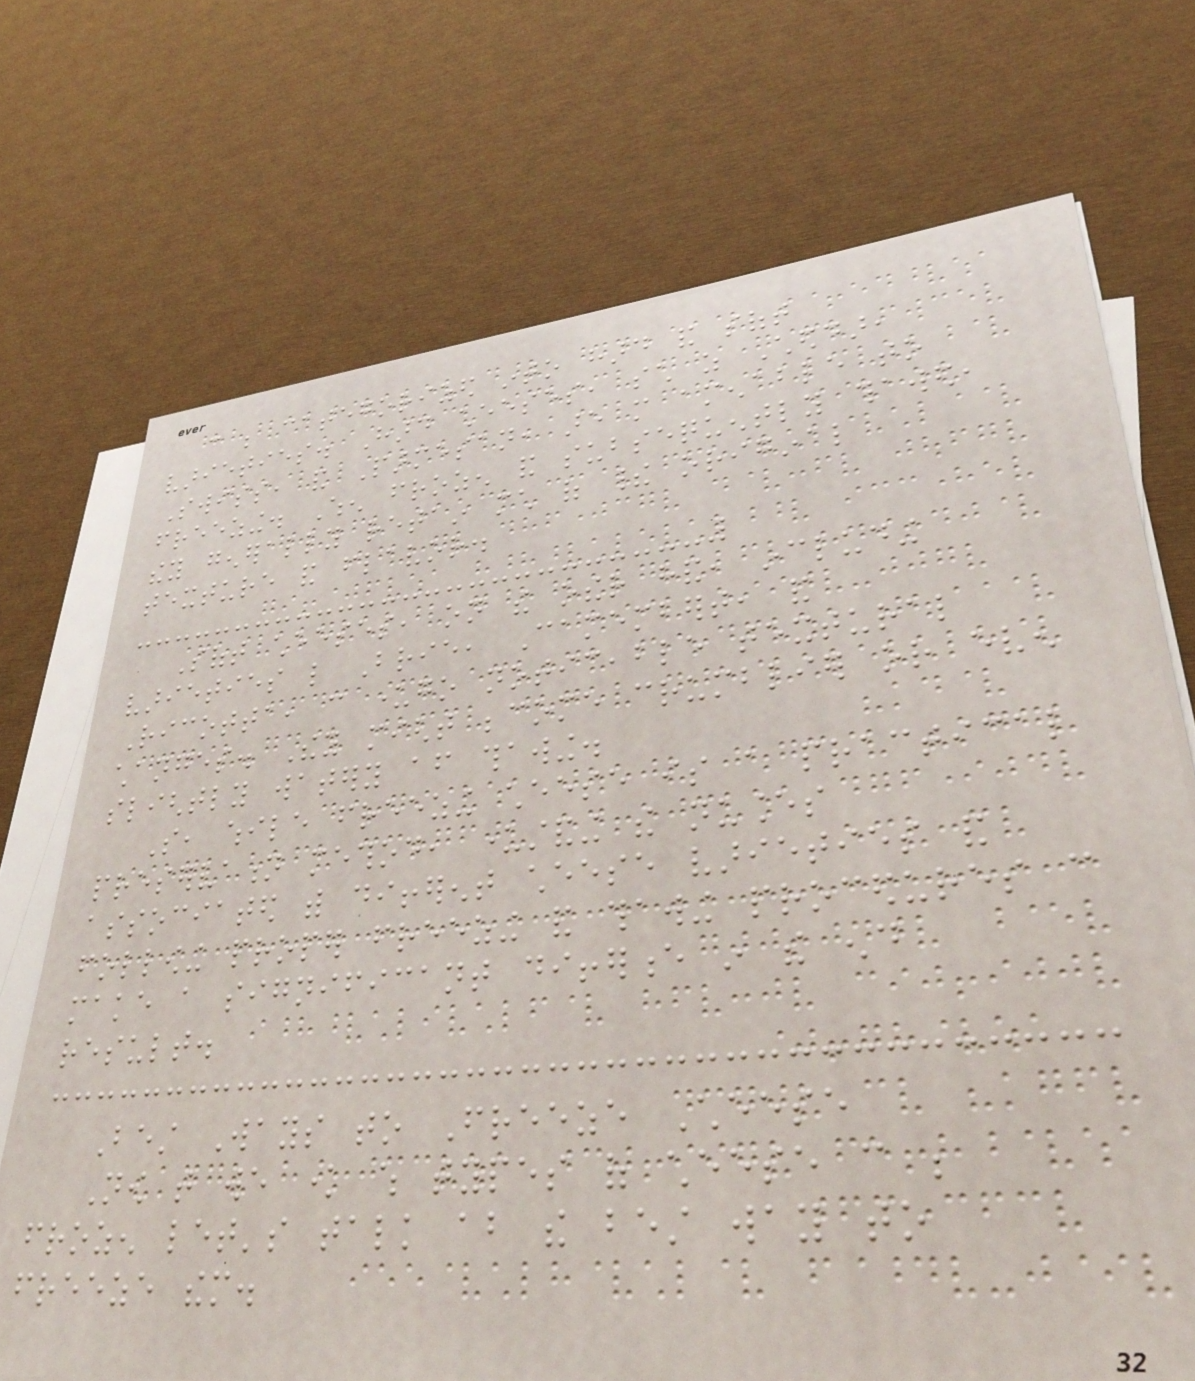can be categorized into hard and soft
varieties. Hard cheeses, such as Cheddar,
Swiss, and Parmesan, are more amenable to
freezing. When frozen and subsequently thawed,
they generally retain much of their original
texture and flavor.
Soft cheeses, on the other hand, including
varieties like Brie, Camembert, and
Ricotta, can undergo noticeable textural
changes. They might become crumblier or even
slightly watery after thawing.
So, while freezing cheese is a practical
preservation method, understanding the nuances
associated with different cheese varieties and
following proper freezing and thawing procedures can
make a significant difference in the end
result.
Best Ways to Freeze Cheese
Now that we know which types of cheese can be
frozen let's talk about the best way to
freeze them.
